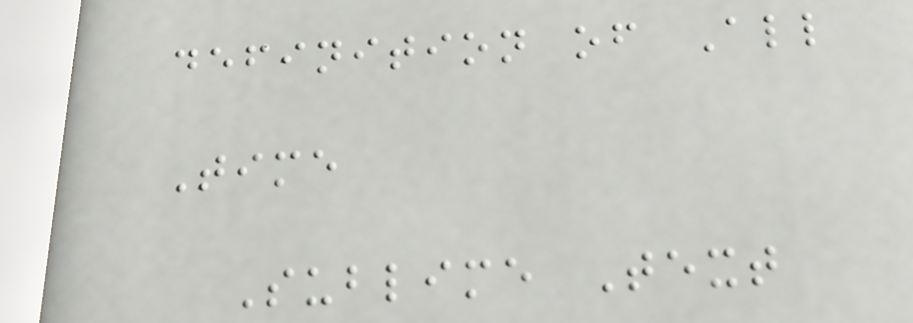definition of All
Time
Sublime Text
